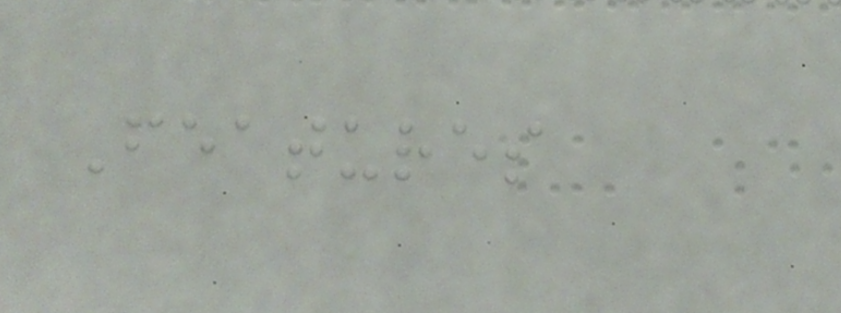Features
